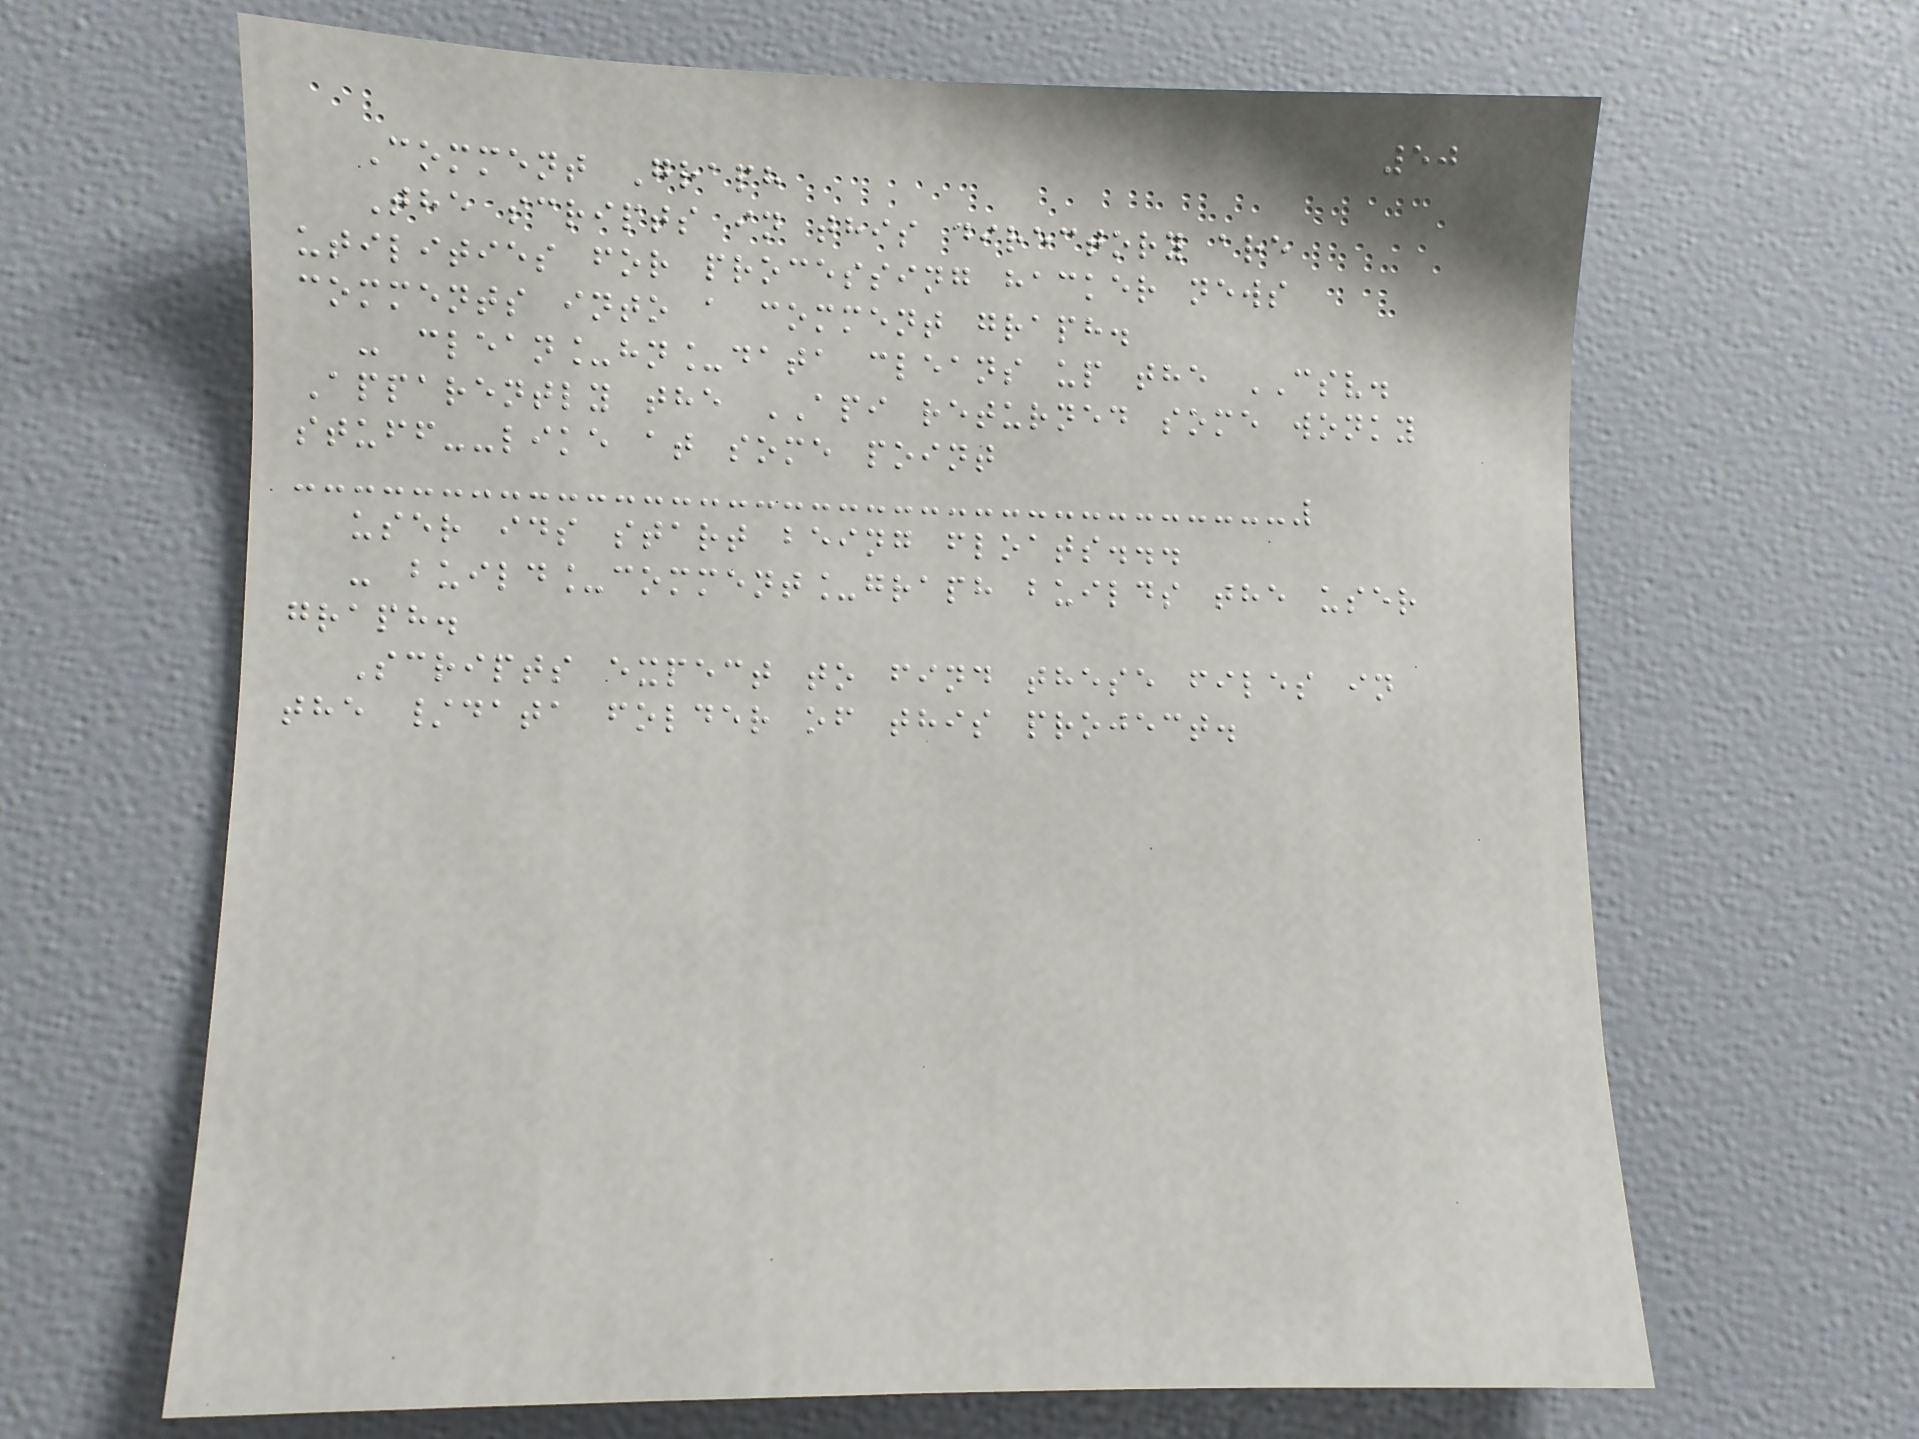50
Comment Graph
The scripts in this directory are
utilities for processing hacker news
comments into a comment graph.
- clean_hn_data cleans up the CSV.
Apparently the API returned some wonky
stuff--like at some point
user ids start being floats...
- build_comment_graph builds the user
graph.
Scripts expect to find these files in
the /data folder of this project.
